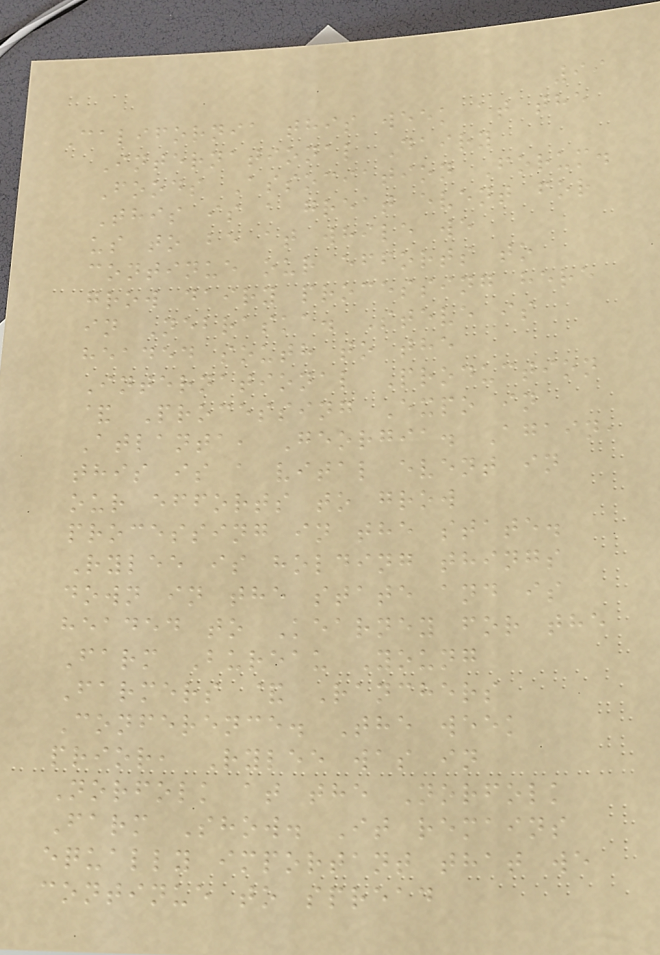99
California this week at the
International Dairy
Foods Association Forum.
This is a great event for
us to be at while we
continue our efforts to
grow dairy processing here
in Nebraska. Steve is
headed south to the
International Production
& Processing Expo in
Atlanta, Georgia. Again,
this is a vital event in
our efforts to grow
processing in the state.
Rylee is holding things
down in the state and is
headed to Kearney for the
Farm Bureau Young
Farmers & Ranchers
Conference. The week
prior, Rylee was in
Norfolk at the Norfolk
Farm Show. It remains
equally important that we
continue to spread
